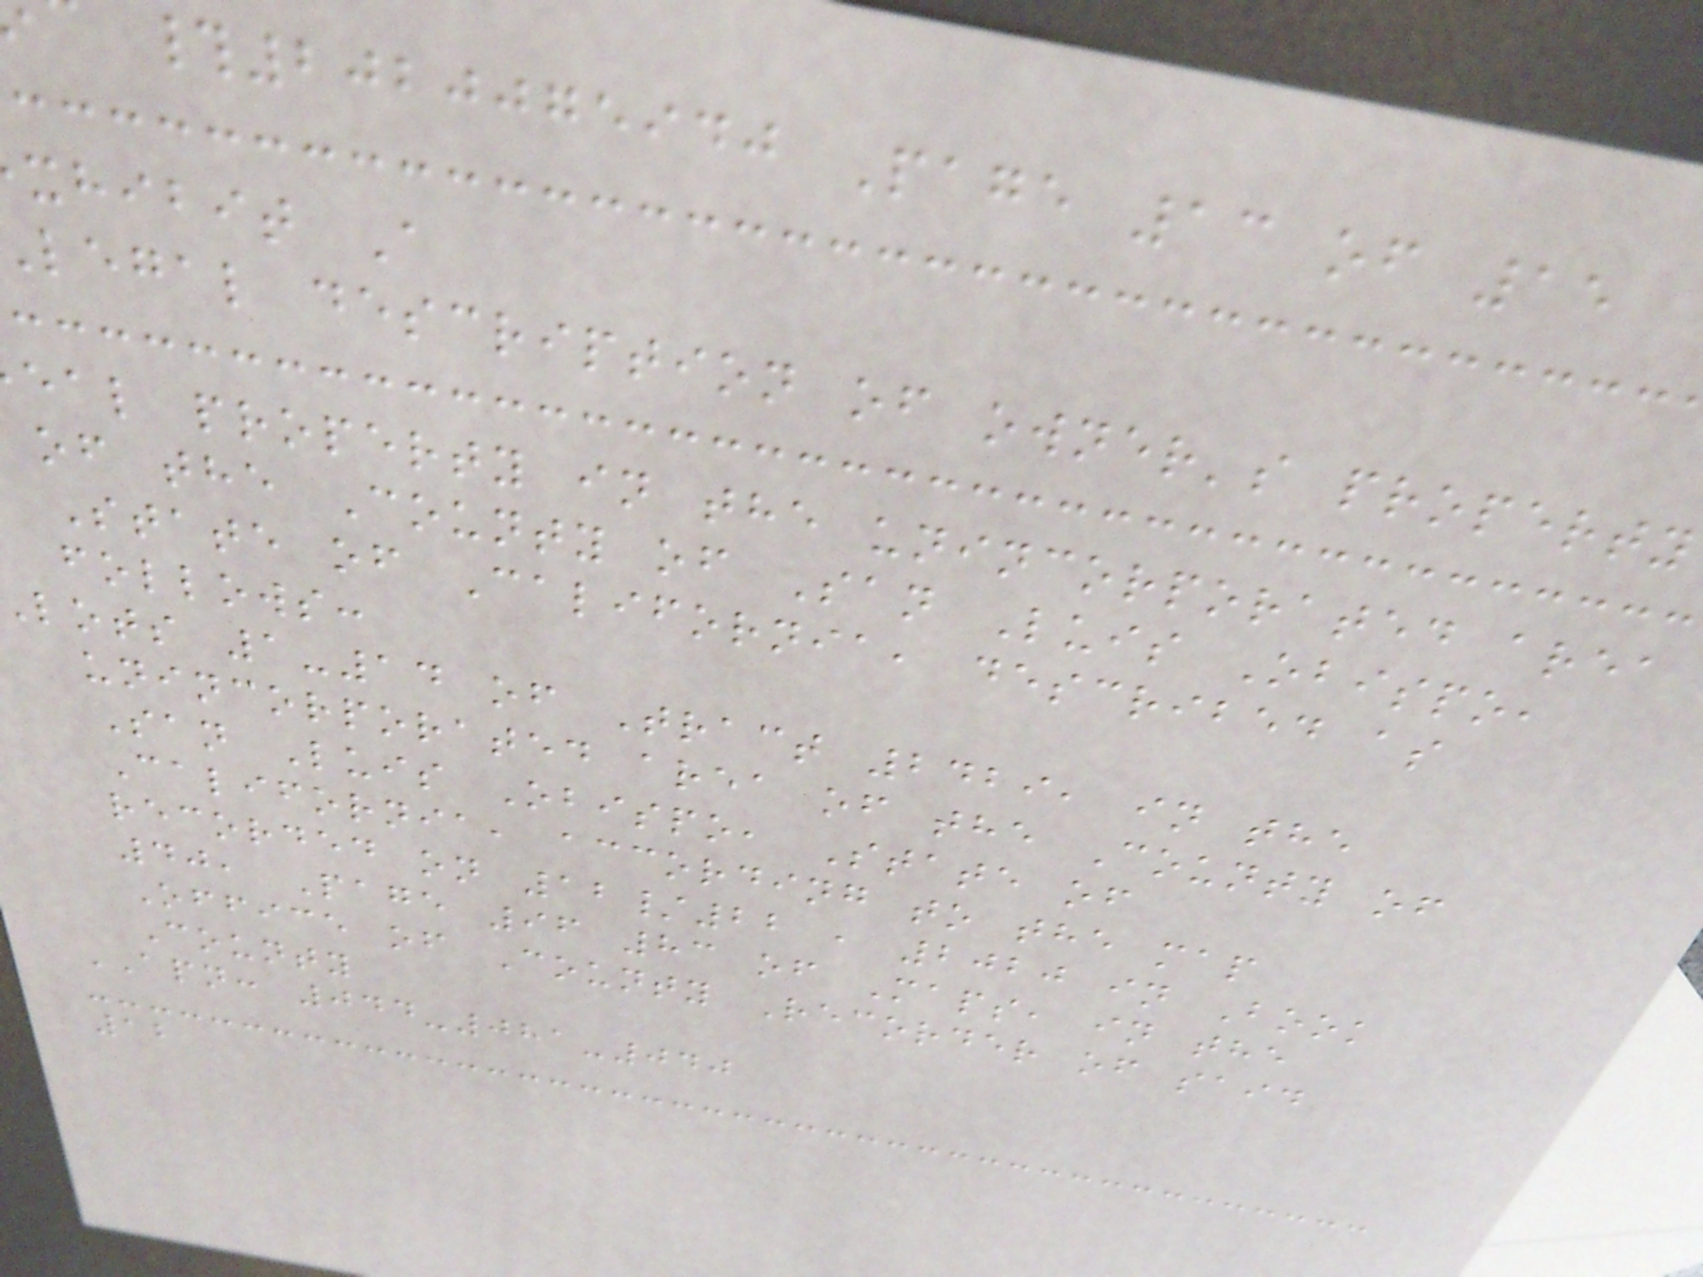#2020075940 Page 13 of 15
xhibit A
legal description of owner's
eal property in the unincorporated area
of the County of San Luis Obispo,
State of California, described as
follows:
lots 1-14 of Tract 2429, in the
unincorporated area of the County of
San Luis Obispo, State of
California, according to the map
recorded on 12/22 , 2020 in Book
40, Page 96 83 of Maps, in the
Office of County Recorder of said
County
APN: 044-081-040
12
